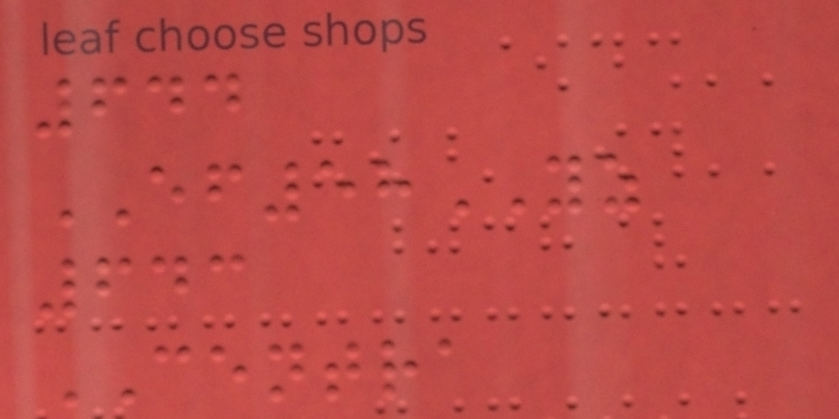644
EF58YZ
643
CENTRA
